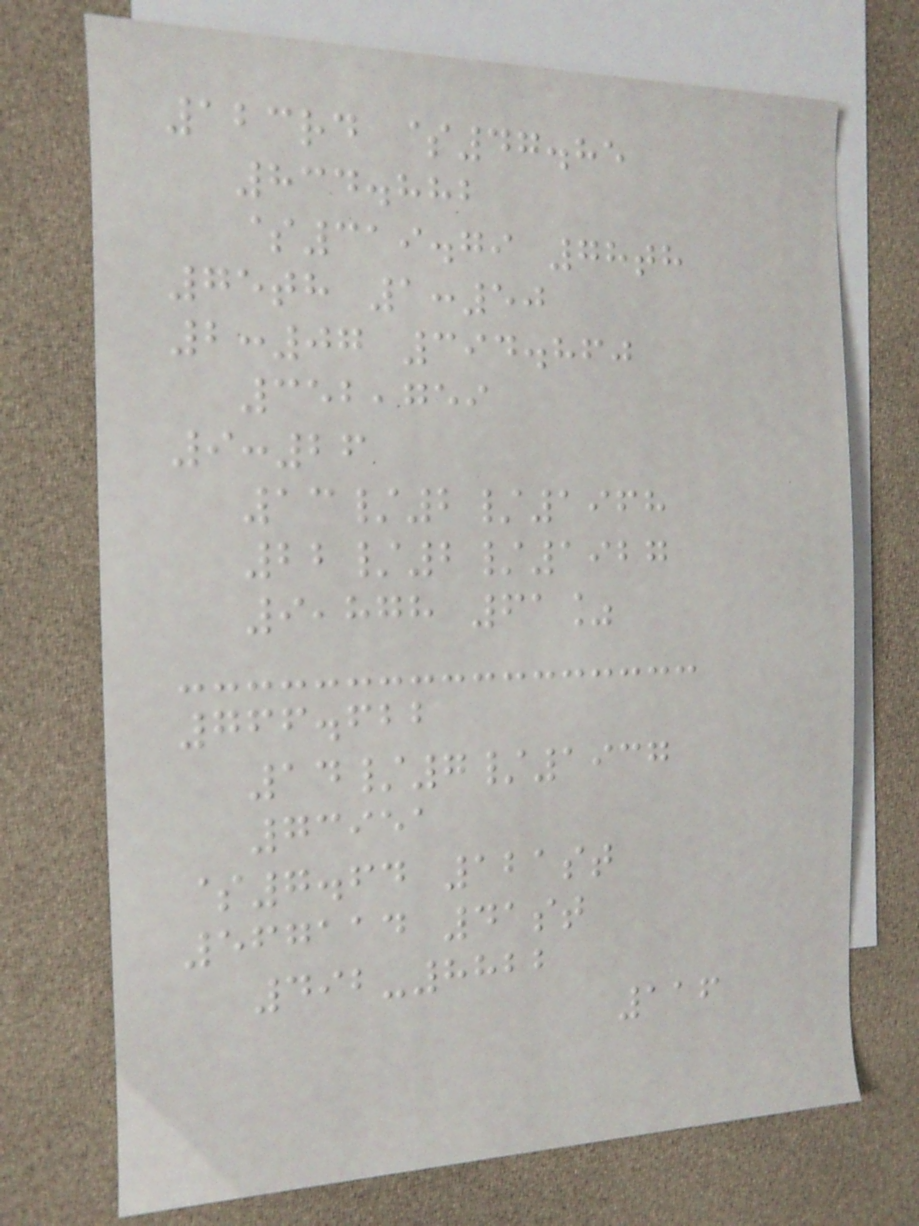123rd $47.85
834.882
$319.79 78th
75th 1:50
2:07 394.860
352,759
9:26
13/2/1968
22/2/1927
9,878 61%
766.622
14/7/1937
73951
$7.64 121st
567114 41st
492-8822
116
